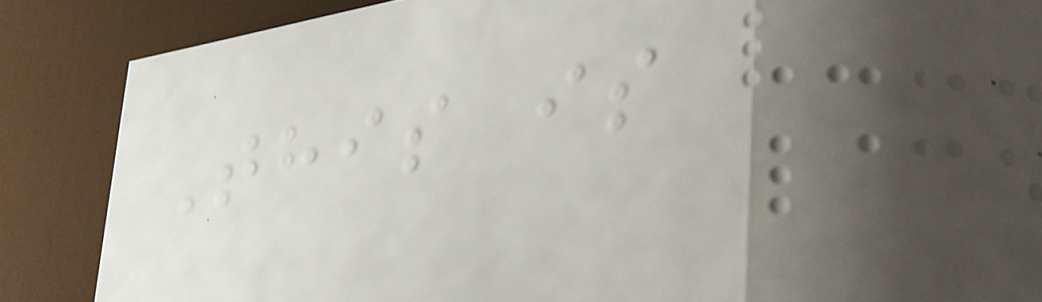This is
